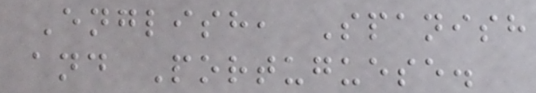English, Spanish
and Portuguese.
